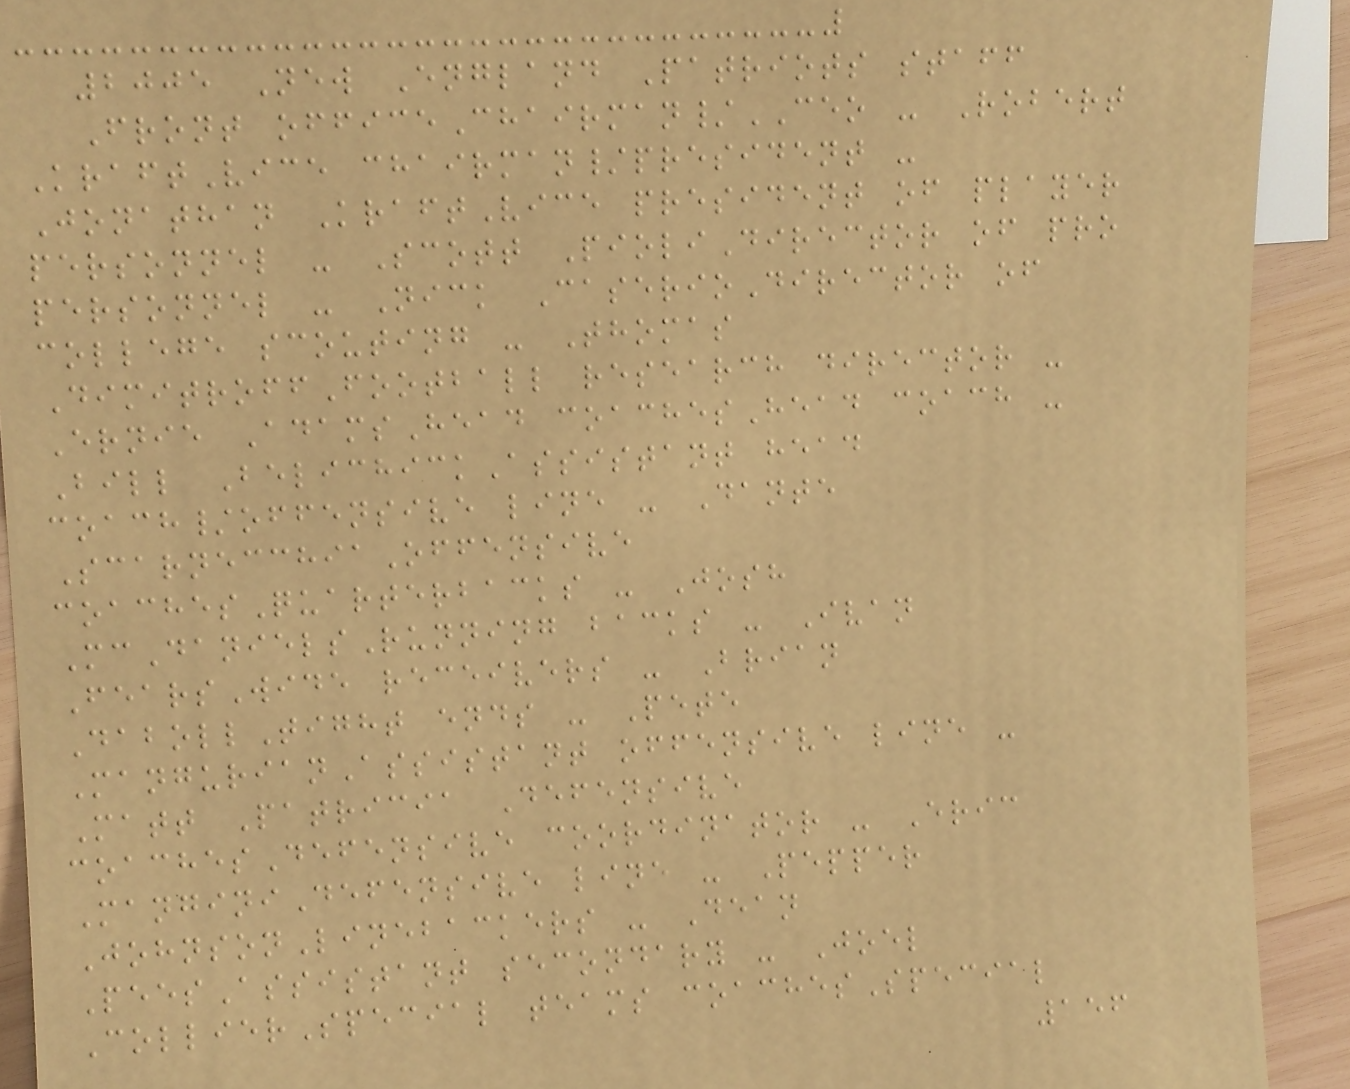2005 New England Patriots staff
Front officeChairman/CEO - Robert
KraftVice chairman/president -
Jonathan KraftVice president of player
personnel - Scott PioliDirector of pro
personnel - Nick CaserioDirector of
college scouting - Thomas
DimitroffFootball research director -
Ernie AdamsHead coachesHead coach -
Bill BelichickAssistant head
coach/offensive line - Dante
ScarnecchiaOffensive
coachesQuarterbacks - Josh
McDanielsRunning backs - Ivan
FearsWide receivers - Brian
DabollTight ends - Pete
MangurianAssistant offensive line -
Matt Patricia Defensive
coachesDefensive coordinator - Eric
ManginiDefensive line - Pepper
JohnsonLinebackers - Dean
PeesAssistant secondary - Joel
CollierSpecial teams coachesSpecial
156
